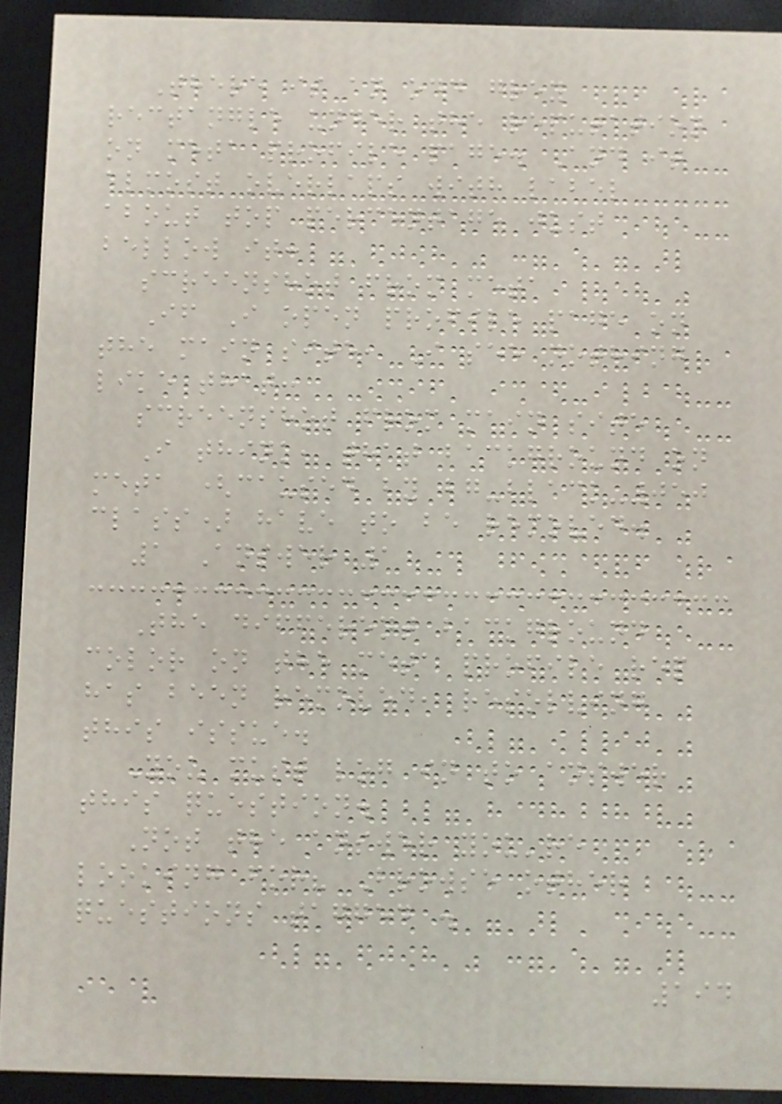There is an odd grey
rectangle under the reputation
on meta profile page. And it
almost overlaps with label
about top percentage just
bellow it:
screenshot from meta
If I open profile page on
the main site, I see nothing
like that:
screenshot from main site
I think, that background on
meta (caused by bg-black-050
class) have to be removed.
1 Answer 1
The different background
color on the meta profile rep
has been removed, resolving
this issue.
You must log in to answer
this question.
Not the answer you're
looking for? Browse other
questions tagged .
194
